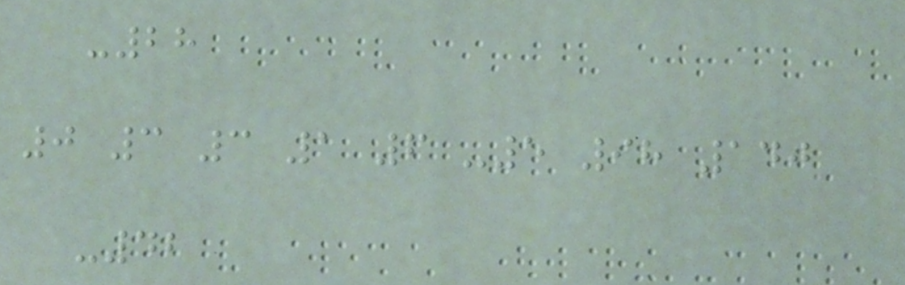-28
0 3 3 1 6 -5 98 140
-42
